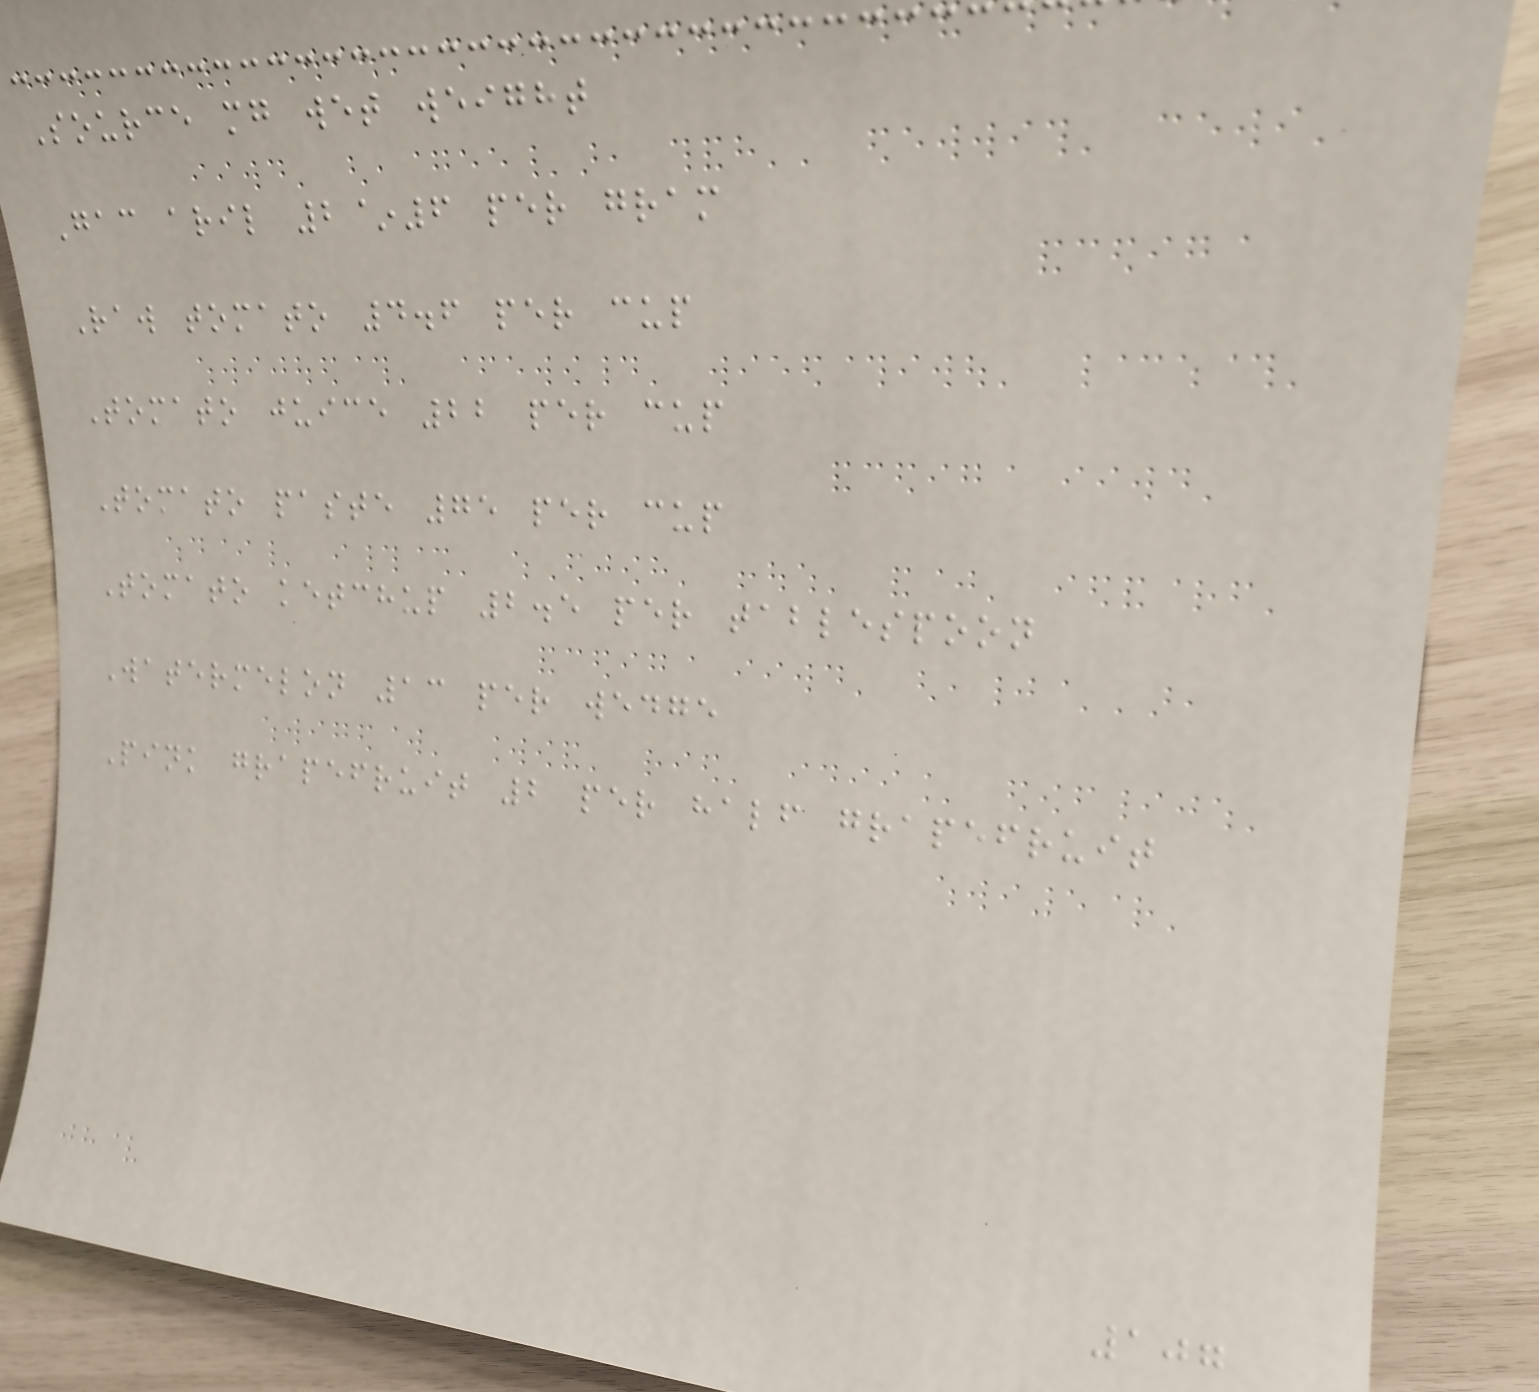Source mg wet weight
Gac aril 2~6 per gram
Raw tomato 4.6 per cup
Tomato juice 22 per cup
Tomato paste 75 per cup
Tomato ketchup 2.5 per tablespoon
Watermelon 13 per wedge
Pink grapefruit 2 per half grapefruit
107
